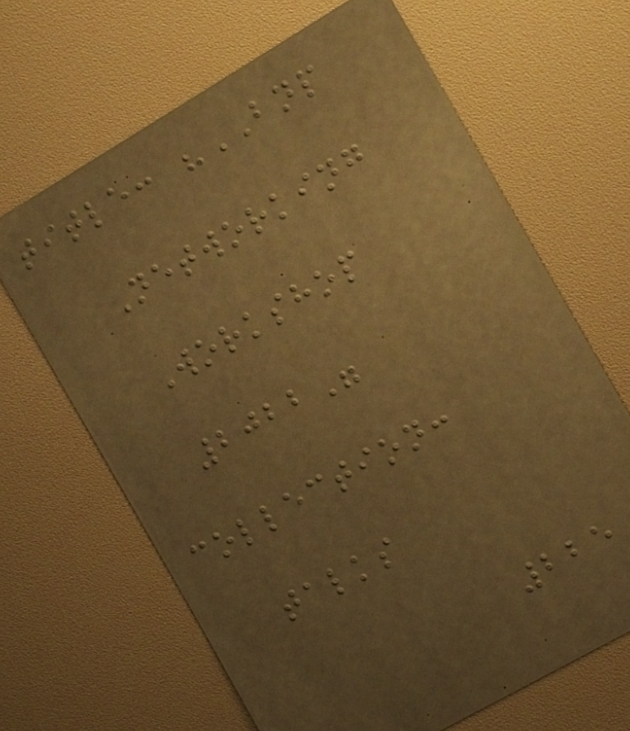title: "BNP
Networking
Workshop
2022"
collection:
talks
225
